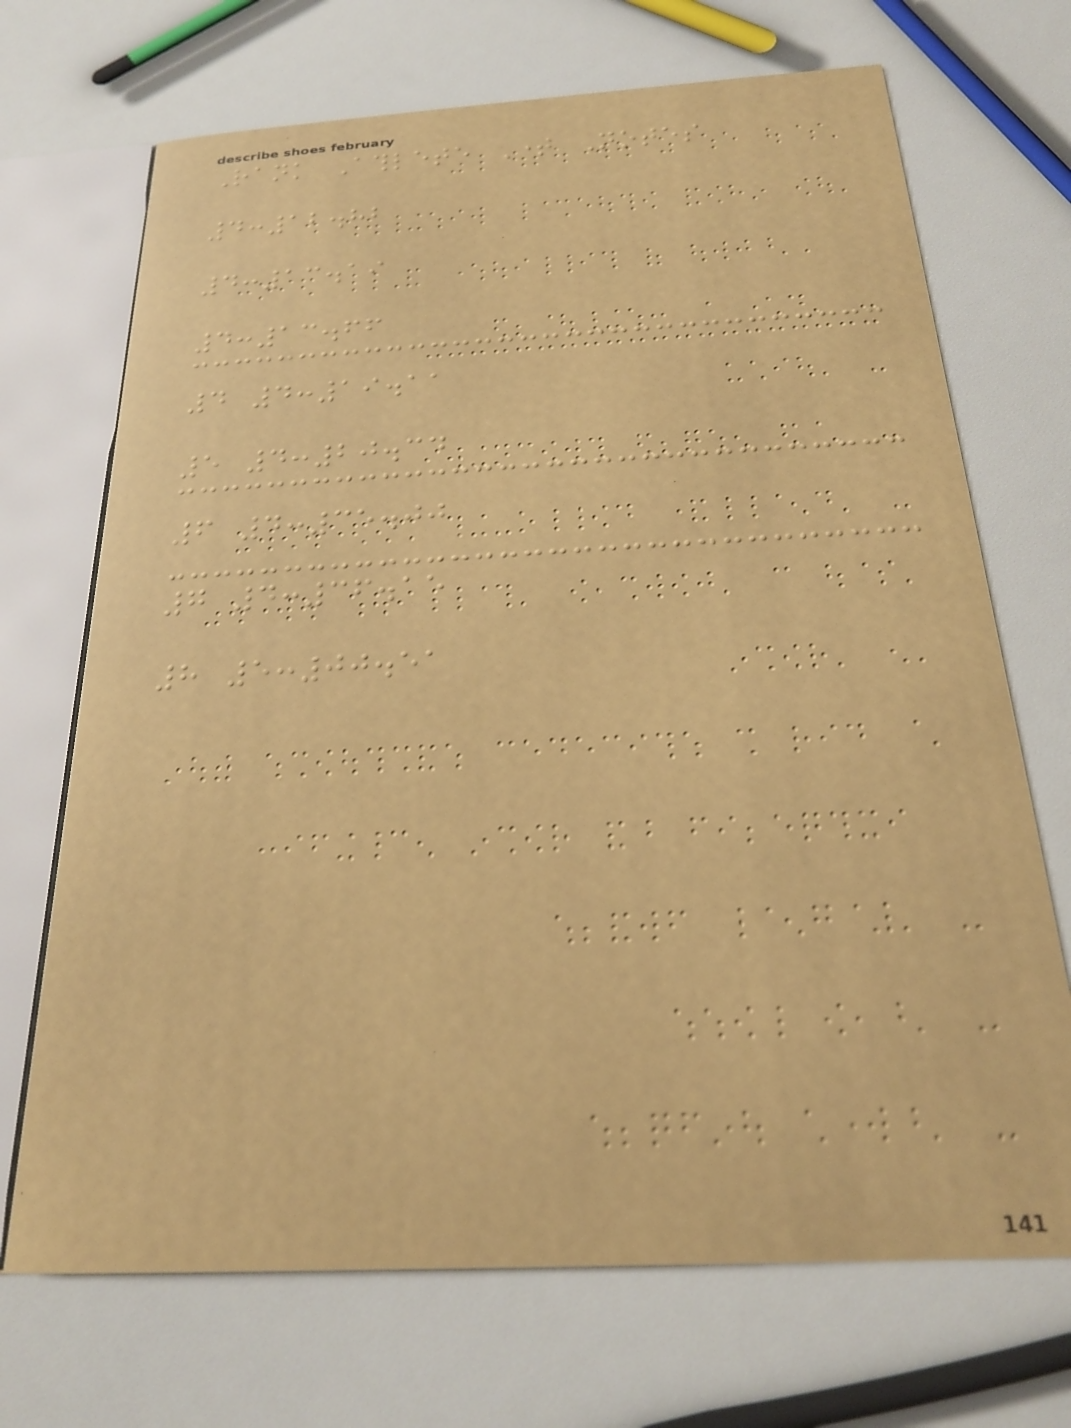Rank Athlete Time Notes
4:12.82
4:13.19
4:13.66
4 4:19.11
5 4:20.34
6 4:35.00
7 4:36.15
8 5:00.51
